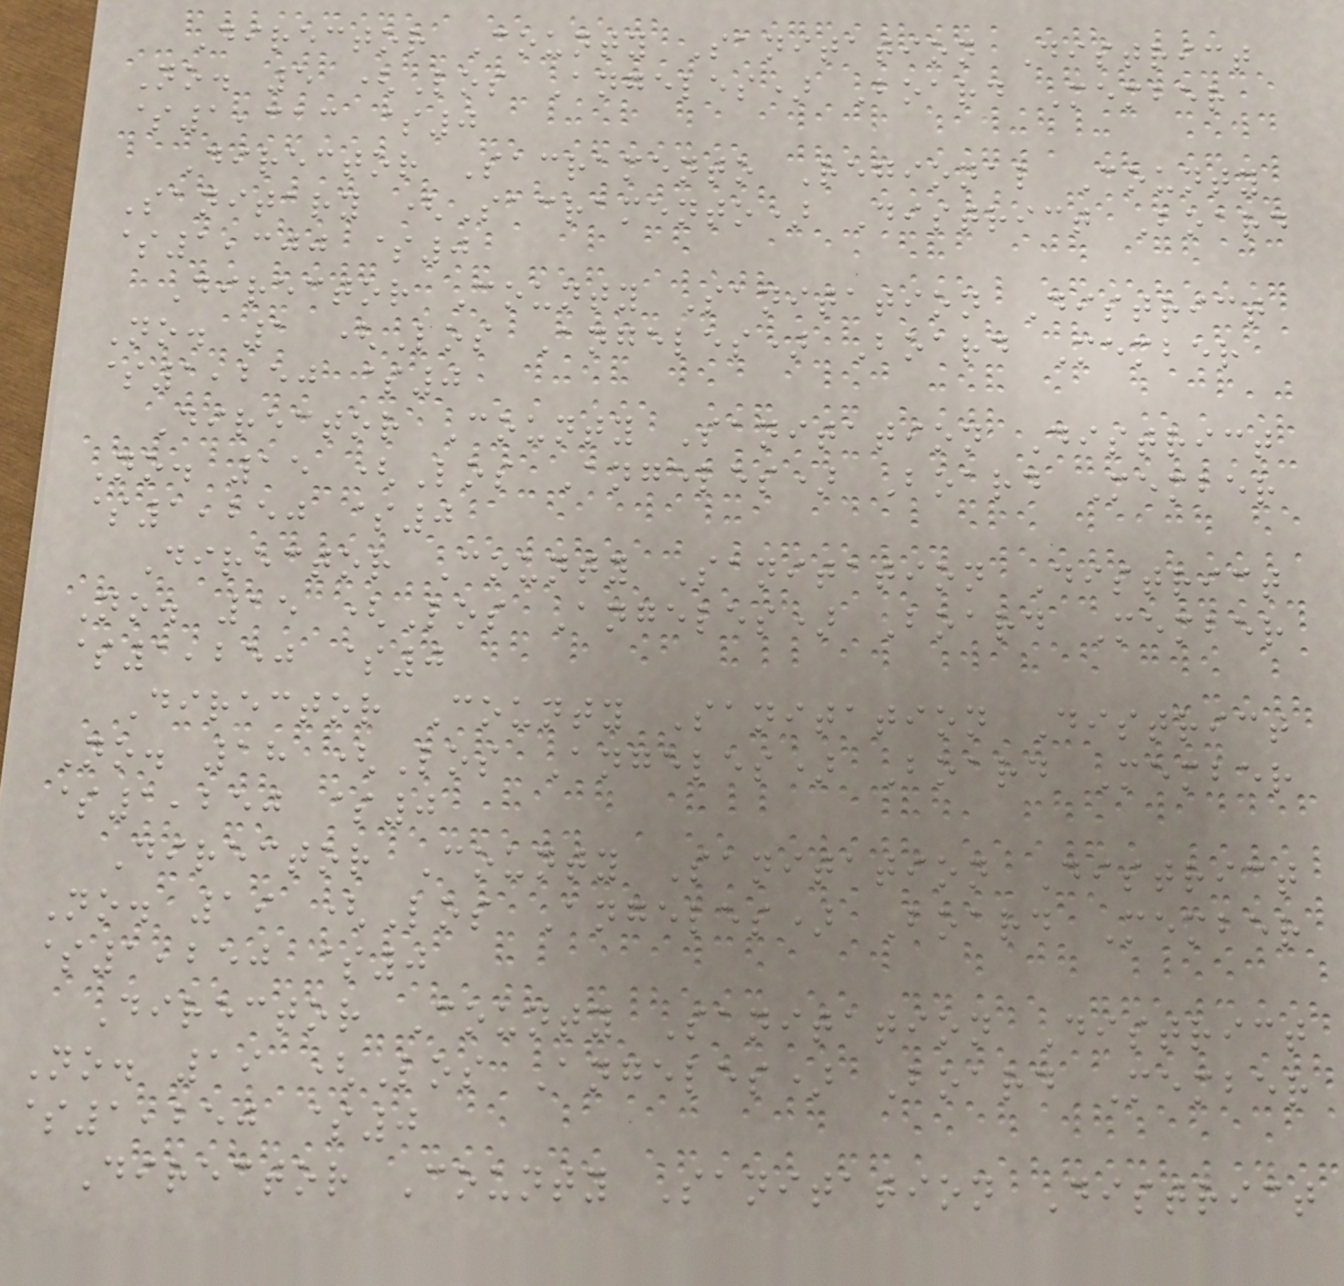Director County Sanitation District
No. 5 (Los Angeles) Board Member
$1,313 $0
Director Sacramento Regional County
Sanitary (Sacramento) District Board
$1,300 $0
Director County Sanitation District
No. 1 (Los Angeles) Board Member
$1,250 $0
Director County Sanitation District
No. 15 (Los Angeles) Board Member
$1,250 $0
Director County Sanitation District
No. 15 (Los Angeles) Board Member
$1,250 $0
Director County Sanitation District
No. 18 (Los Angeles) Board Member
$1,250 $0
Director County Sanitation District
No. 19 (Los Angeles) Board Member
$1,250 $0
Director County Sanitation District
No. 19 (Los Angeles) Board Member
$1,250 $0
Director County Sanitation District
